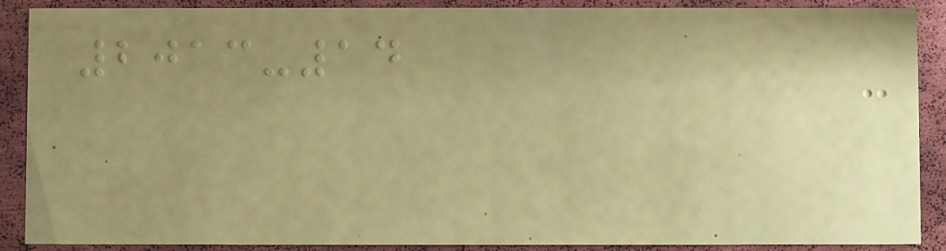2013-14
